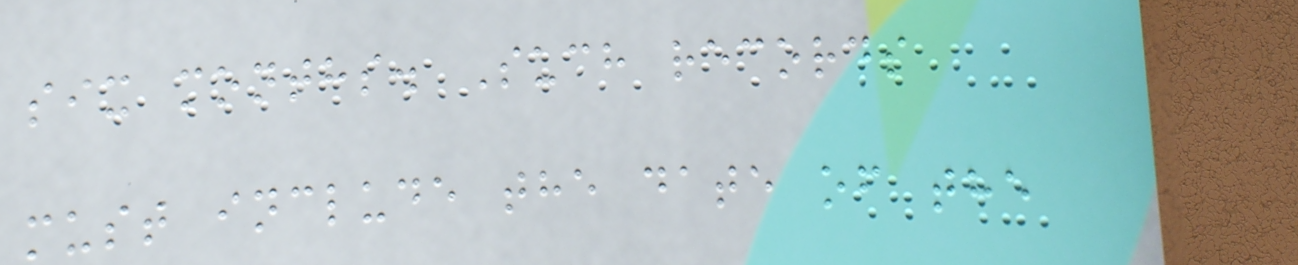six months. Such records
must include the date of the
